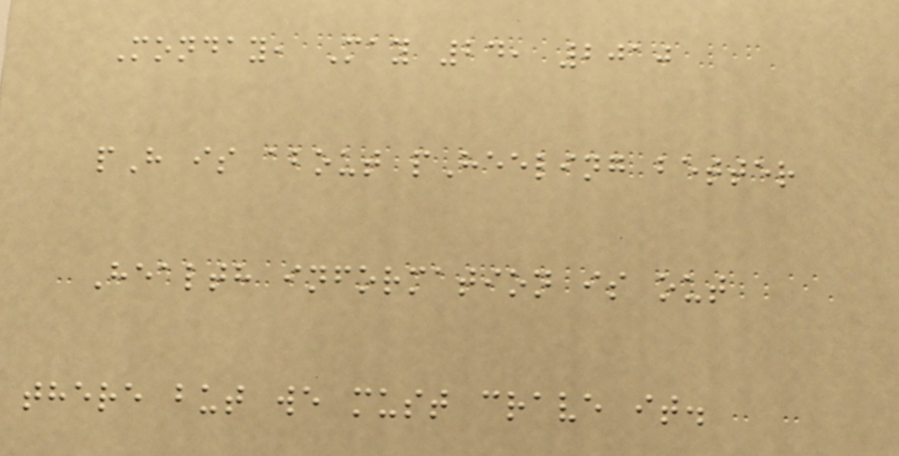Monday, May 24, 2010
pH is about pHeeling better
Health information is out
there but we must crave it.
